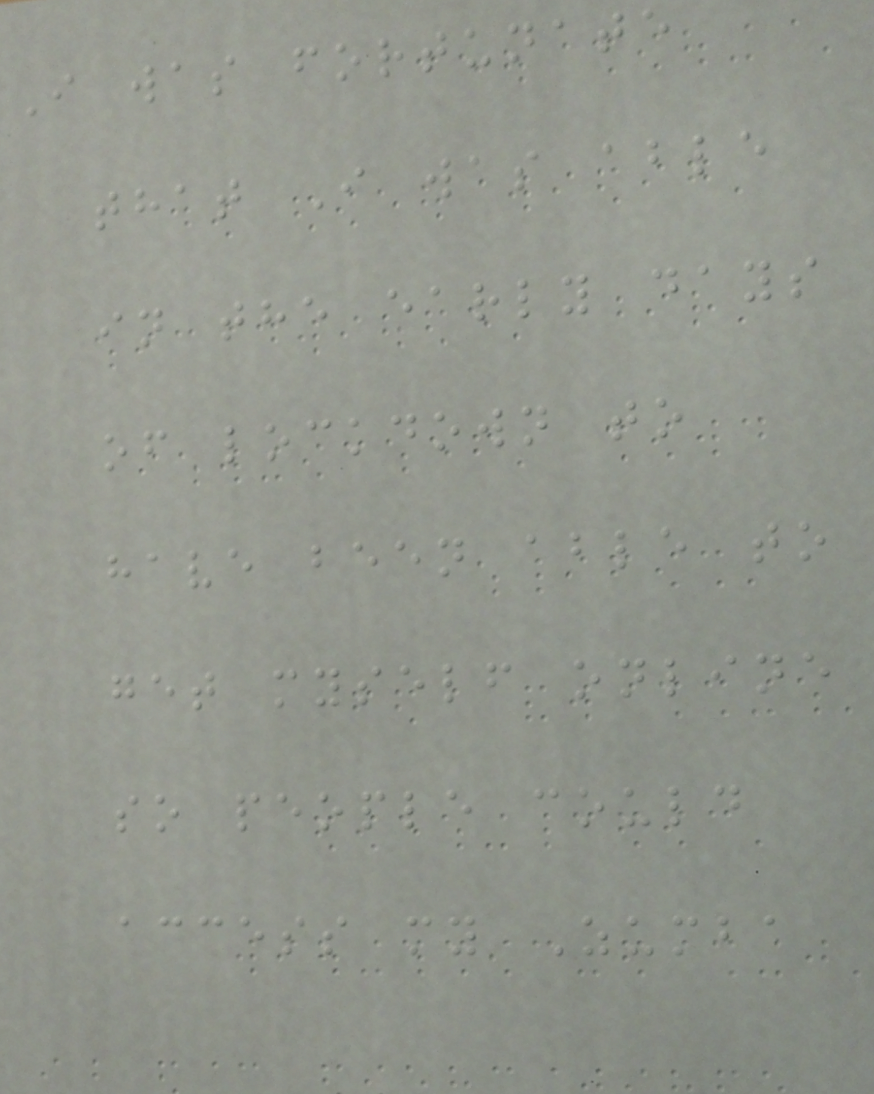I was fortunate
that I was able
in the early days
of lockdown to
have been able to
get myself online
so people could
access my Zumba
